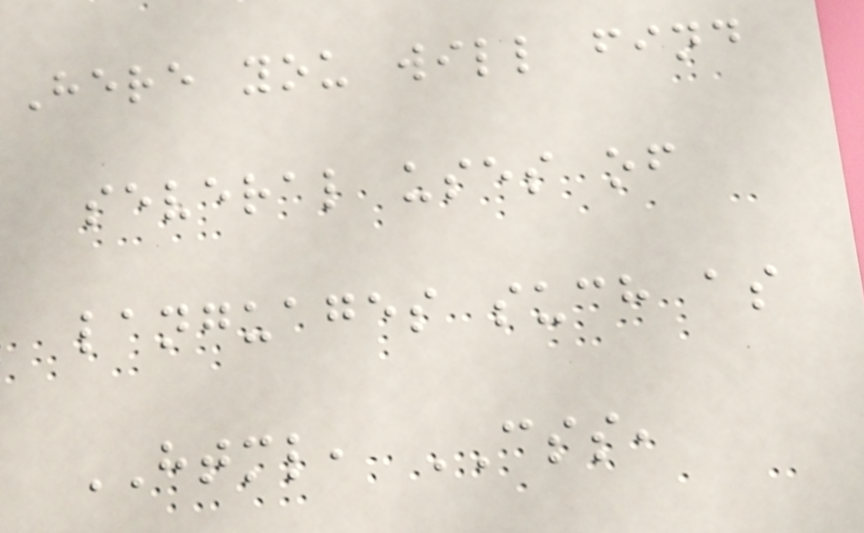Here you will find
several uses of
languages such as
HTML, CSS,
